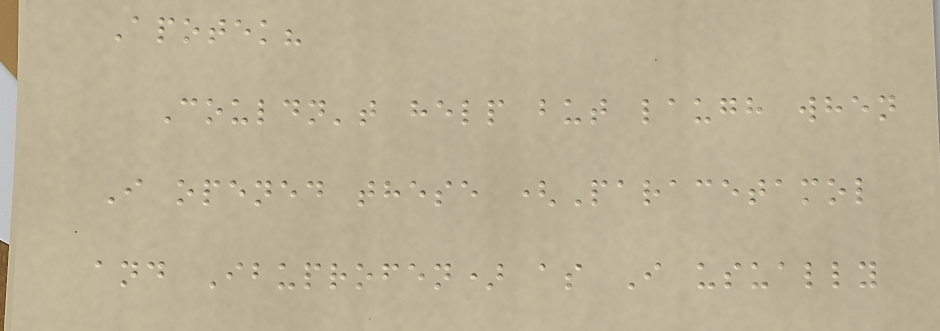Apotek?
Couldn't help but laugh when
I opened these (Paracetamol
and Ibuprofen) as I usually
